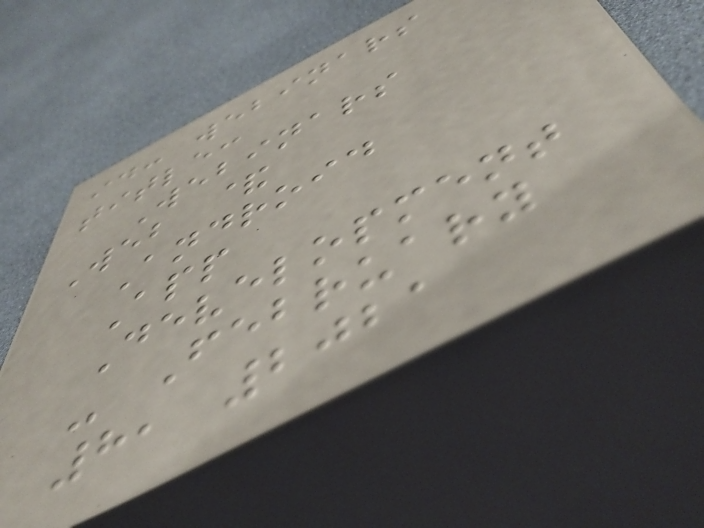id: webinars
title:
Webinars
Web &
Android
App
Development
- February
8, 2021
